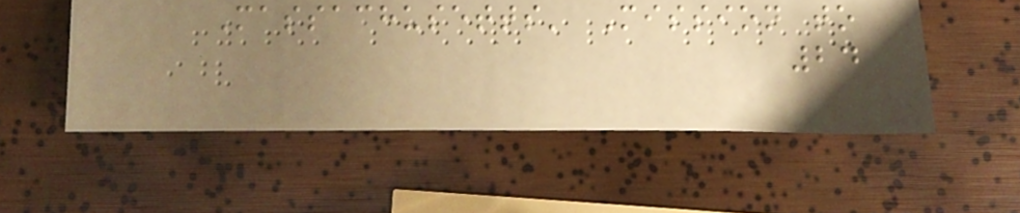Massachusetts' Mission to
24
